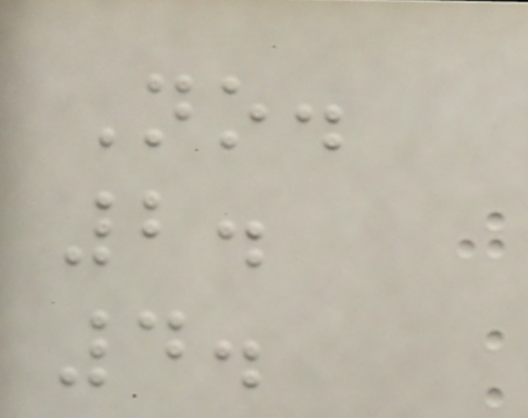No.
2.
4.
